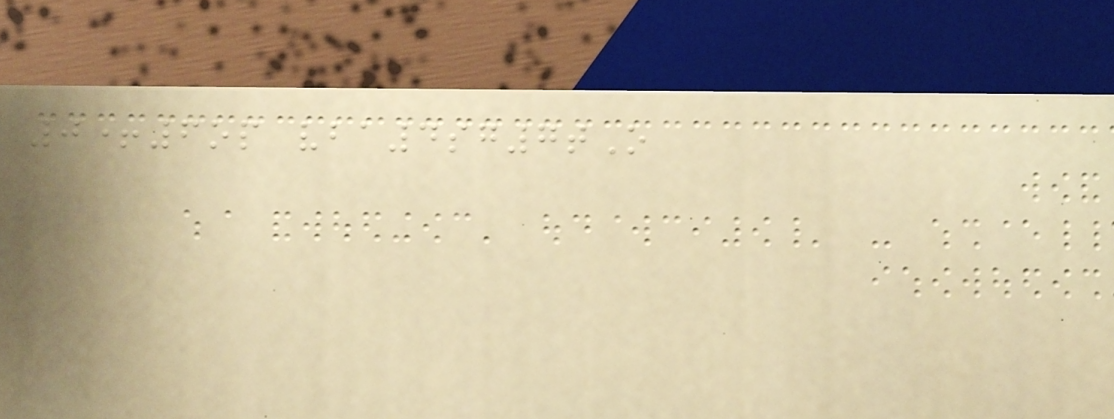0+6op vba4sg7tO
